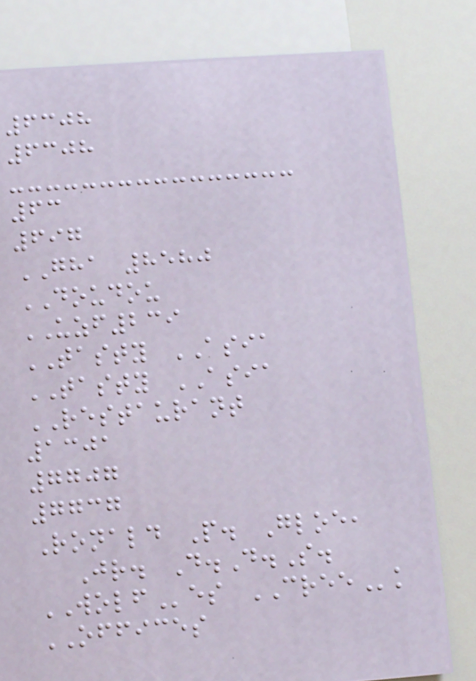6308
6308
63
697
GHA 8580
DOUDOU
UZF239
TASTY ASIA
TASTY ASIA
RESTAURANT
1301
7707
7737
Ronald P. Gloe,
Jr. D.D.S.
WOLFes CREEk
OFFICES
